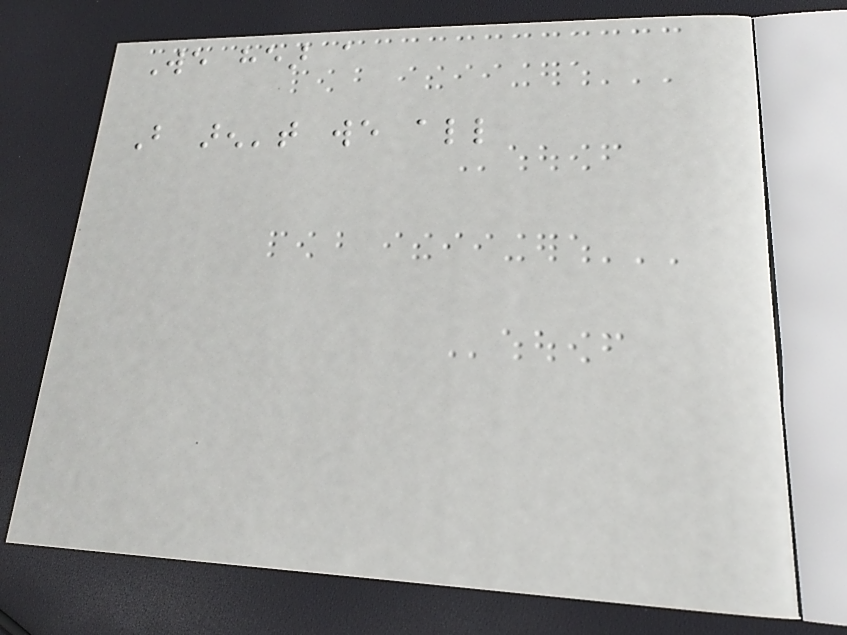We hear a
But aren't we all
